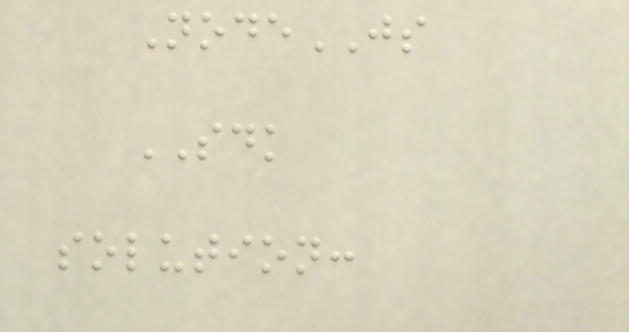NodeJS
SDK
solution:
